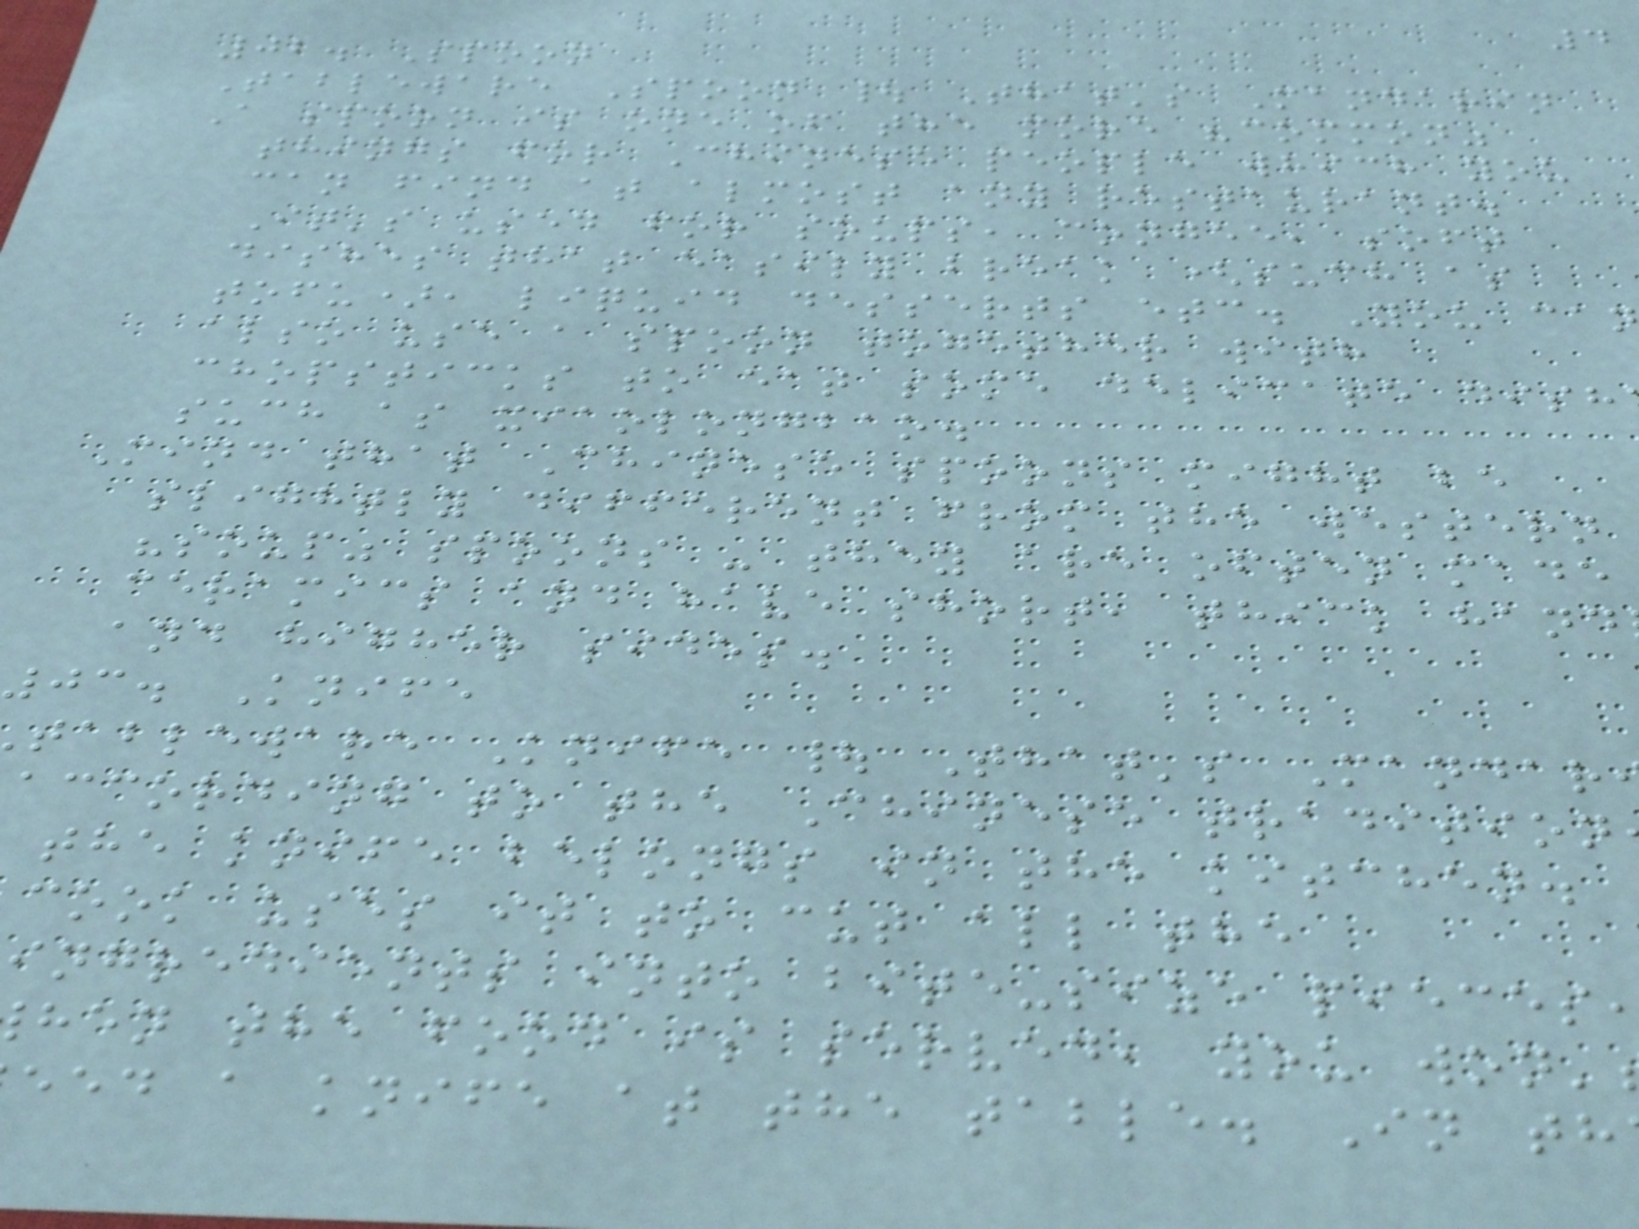4
02. Spoon
Tableware Spoon | That's Mandarin
A spoon is one of the more "common"
things for Chinese people which you
can find at almost any restaurant.
It's used for soups, congee, soft
dishes that easily break (such as
tofu), liquid desserts etc. You ca
also use a spoon together with
chopsticks to eat some delicate dish
such as xiaolongbao.
Mind that Chinese spoons might be
slightly different from the western
"soup" spoons - they are often made
ceramics and have short, thick hand
and higher sides.
03. Knife
tableware Knife | That's Mandar
according to the Chinese tradition
the knife belongs in the kitchen.
cook uses it to cut all the
ingredients into bite-size pieces
hen the food is served, you won'
eed a knife at the table. In th
